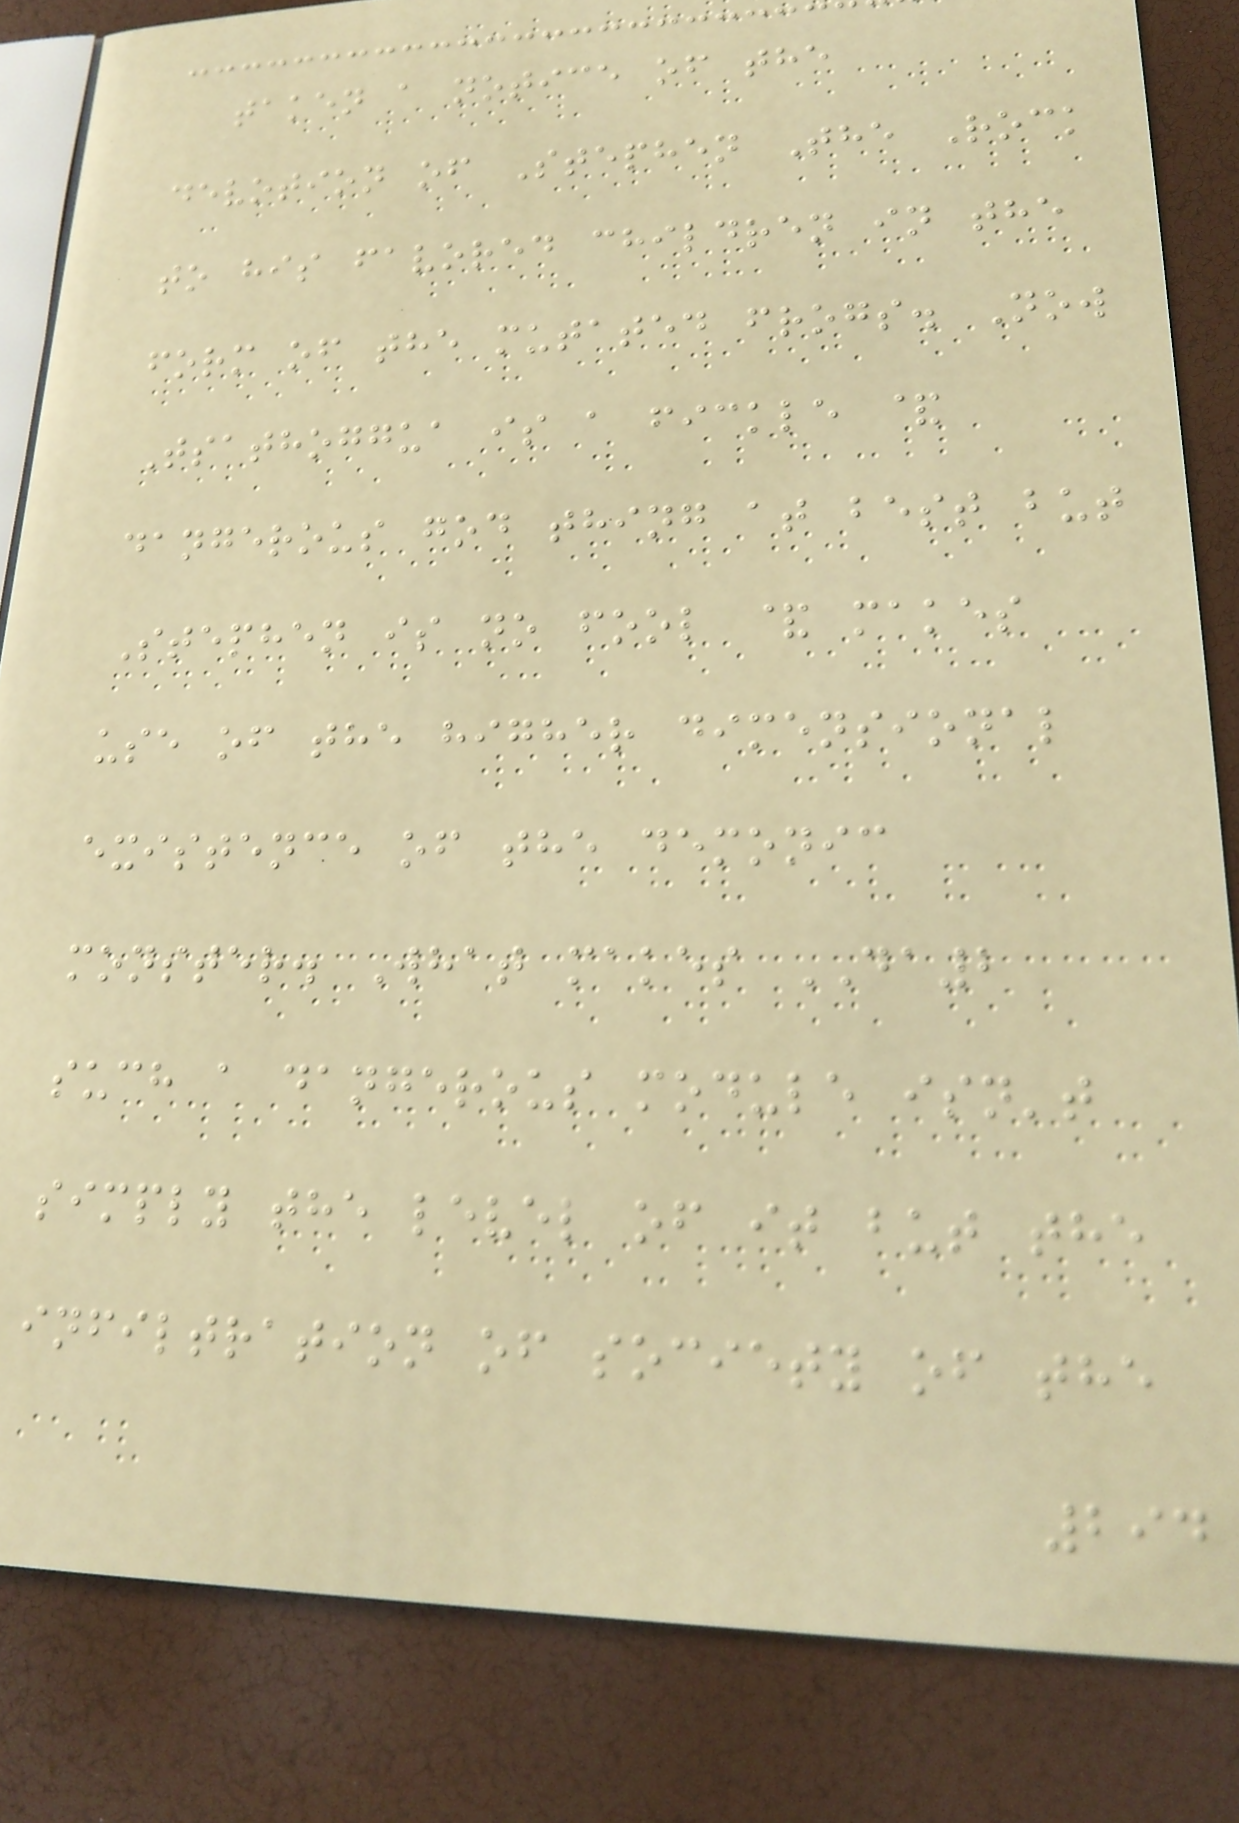taken a notice of the
devotion of Stephen The Rock
to his favored children in the
form of the mutated frogs. Now
Tsathoggua is a fickle &
dangerous god thing at best but
Stephen is no fool & makes
use of the higher dimensional
existence of the demonic
monster. What makes DA2
such a dangerous module isn't
simply the level of it but the
infiltration of society of the
294
